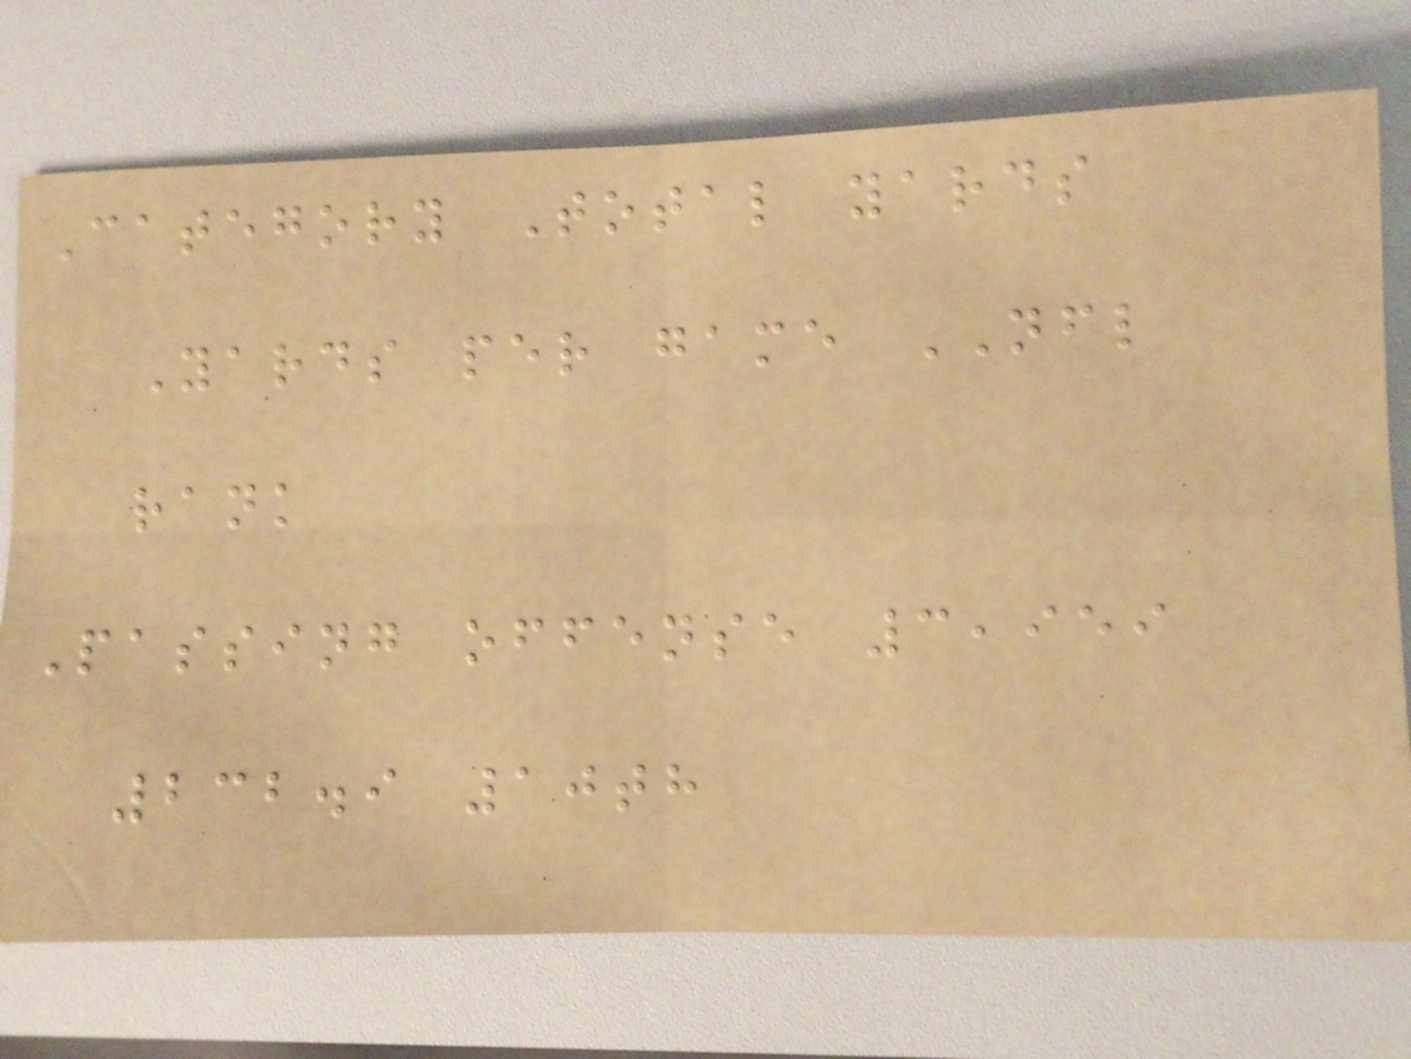Category Total yards
Yards per game NFL
rank
Passing offense 3,959
232.9 10th
